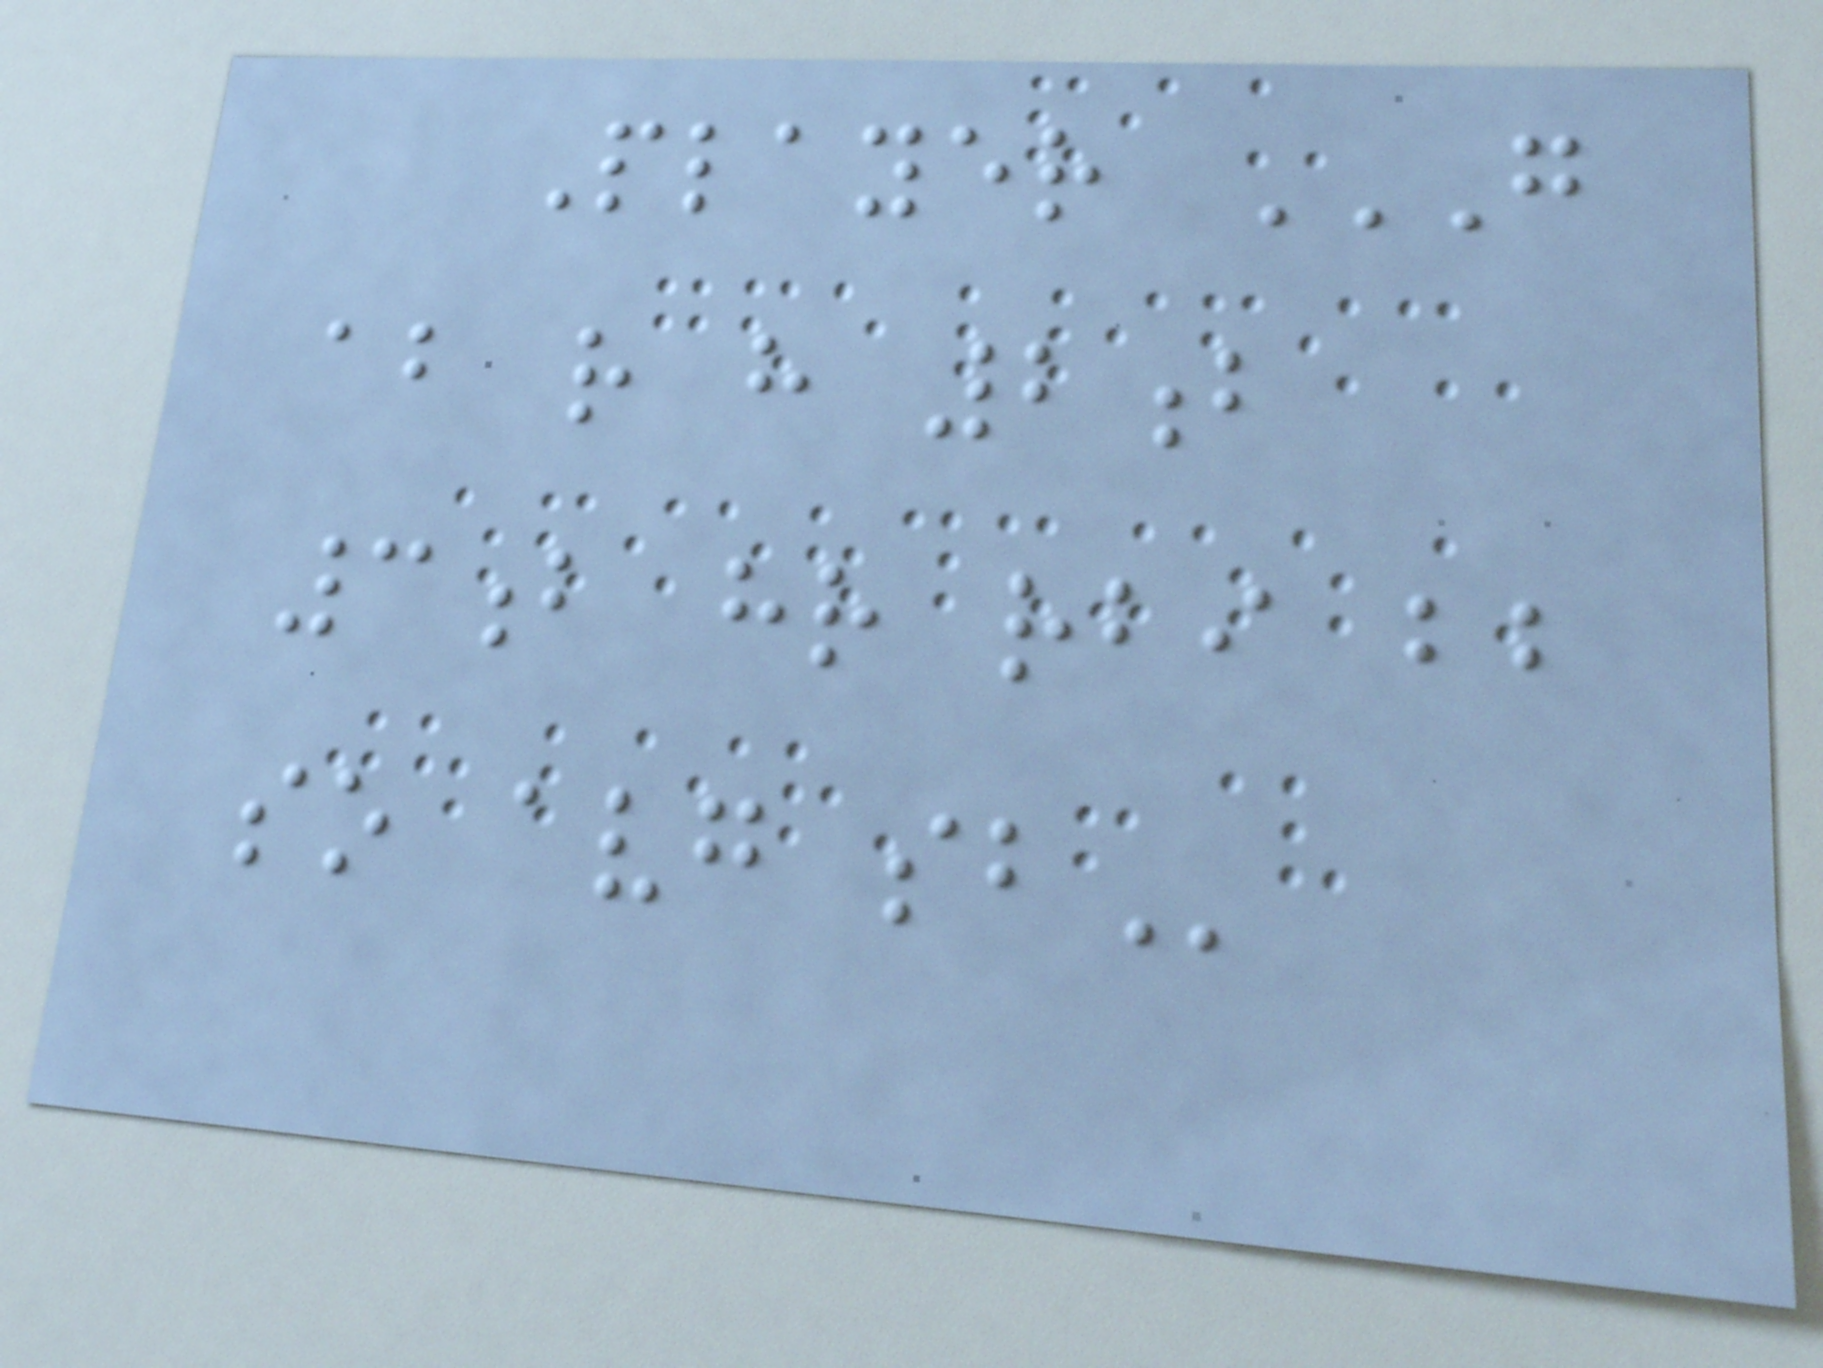Player G
AB R H 2B
3B HR RBI BB
SO AVG SB
